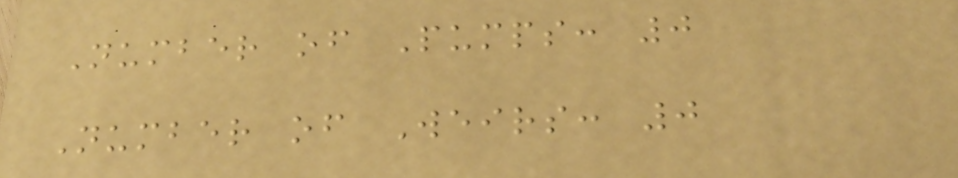Number of Pumps: 0
Number of Weirs: 0
